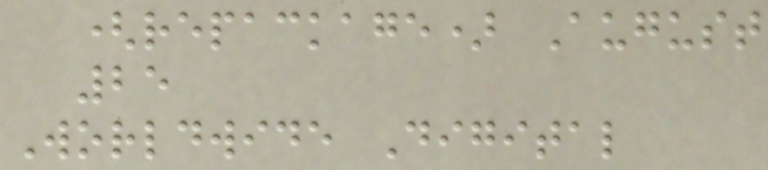(repackage) August
25
Worldwide Digital
